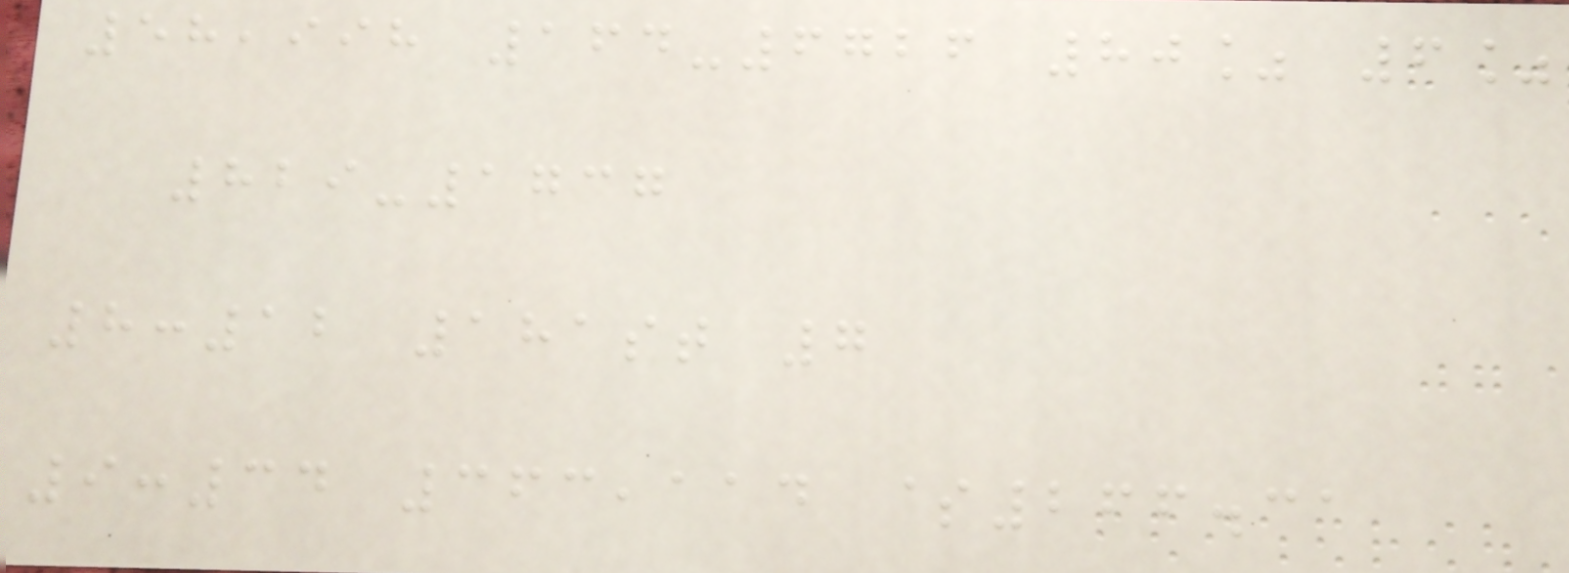58,998 164-6726 80% 6%
829-1737
8:12 181st 7
9:34 363,114 $266.31
